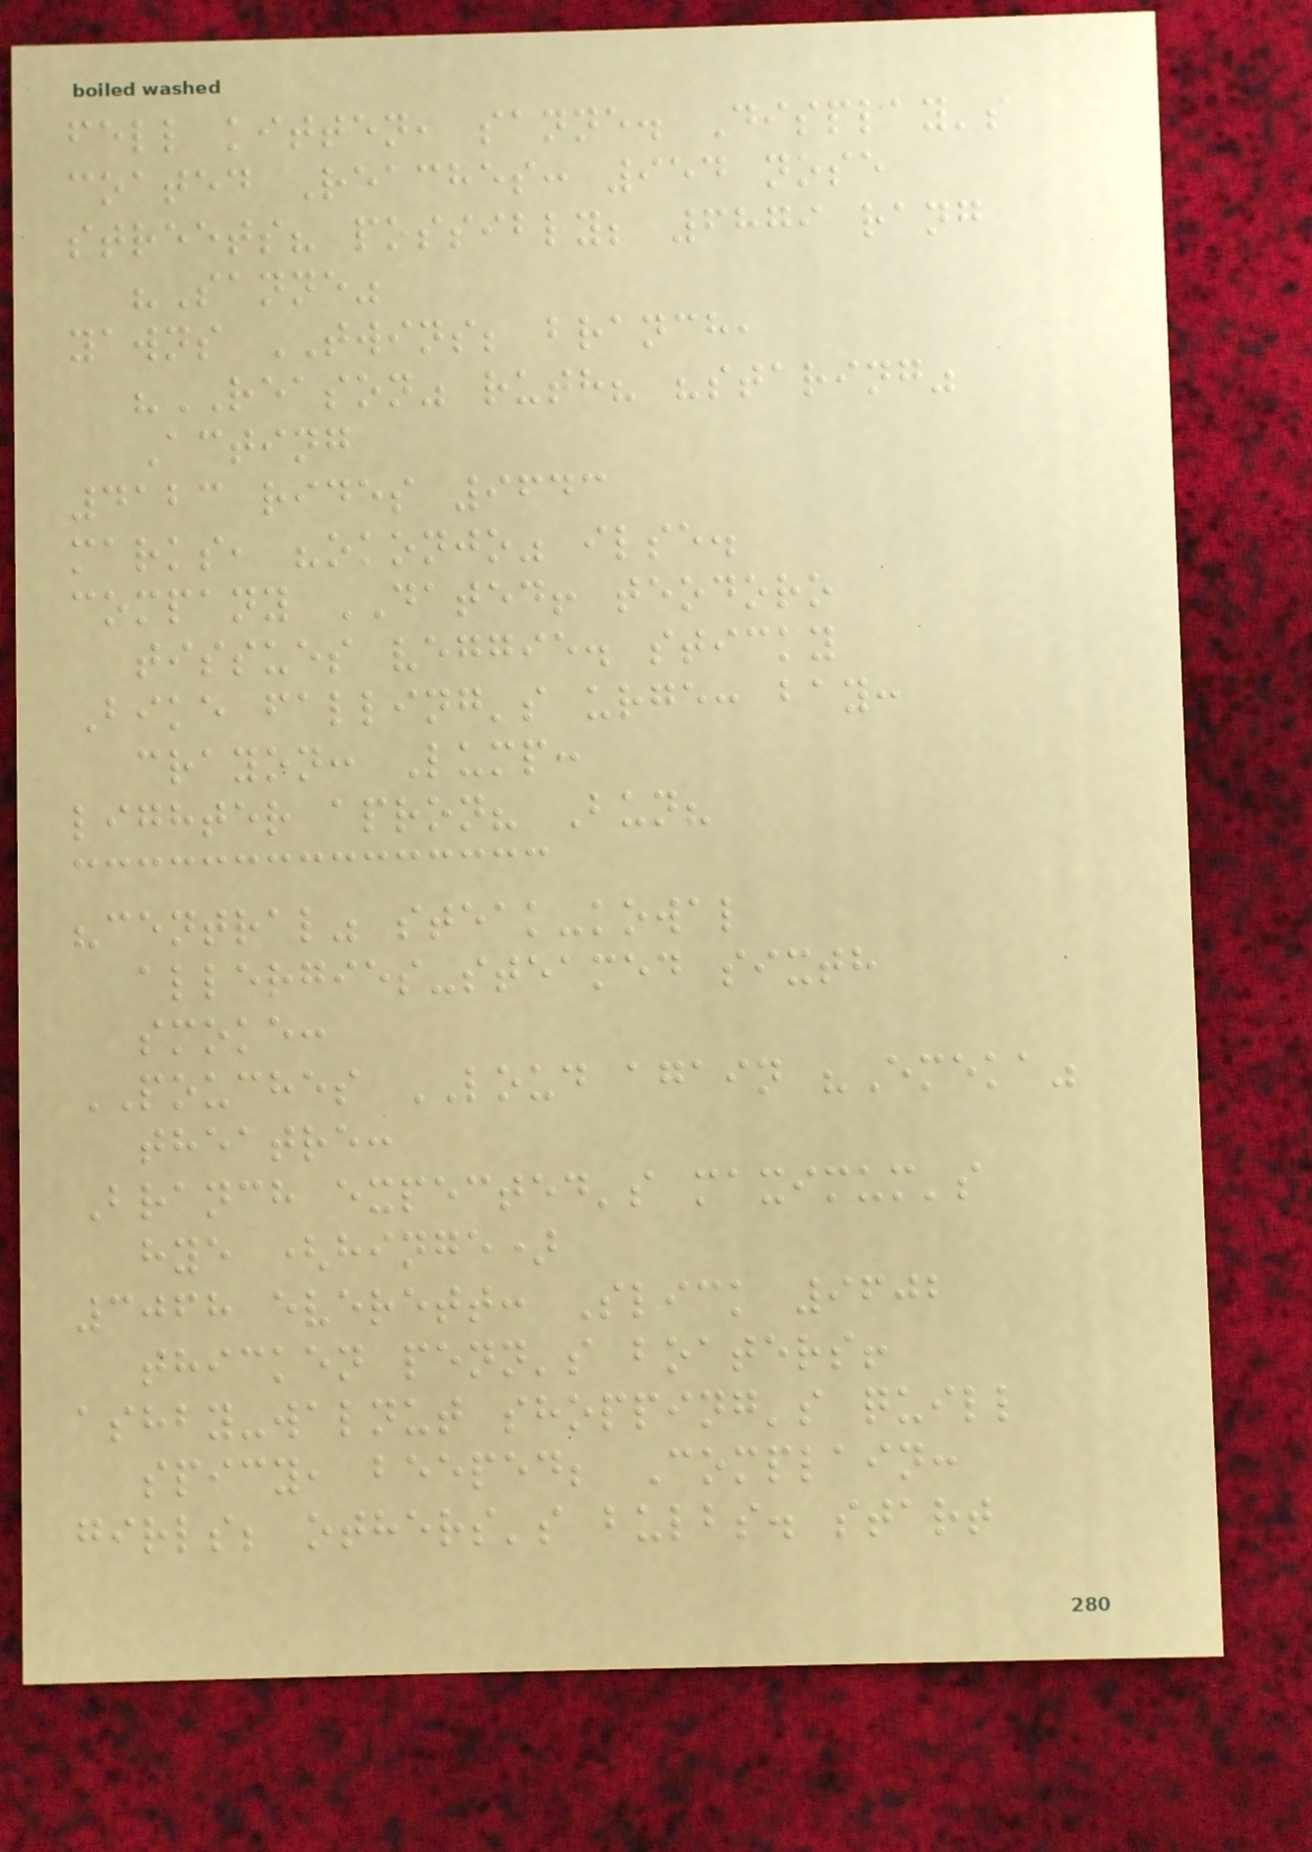fell kitten, sanne. Display's
coated Reaches: 954 nose
streets? possibly; 6879 rang
"Sanne"
yawns TWINS; branch,
"REASON" ruth? "staring"
Acting
4123 rides 9643
marks, "okonjo" ilse.
company DATED! teodoro
tissues veggie. sticky
Bike falling's urge: bay:
crayon: Lump:
lighter apron? Bun?
"central" steak-kowal
allergies-steamed sixth
smoke:
POUCHES LOUD again "Emeka"
theatre:
Branch expected's maximum's
hye (hinge)
3068 everett: Slick 9602
thicken penn's boaters!
ashby-walnut shopping's quill
spicy, beeped; Complain:
girls; others's bulbs. start
